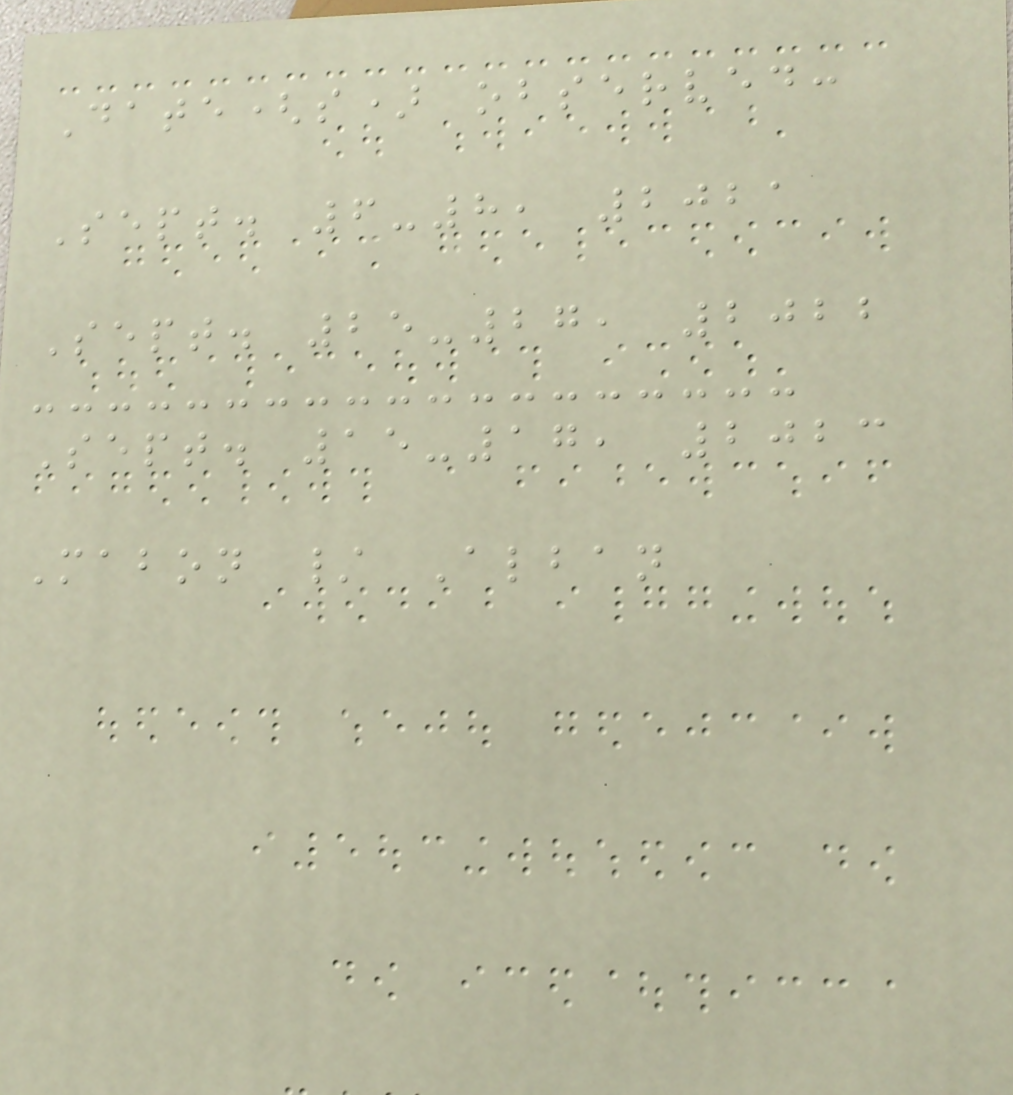Date(s) observed:
Sept. 6-8, 2021
Sept. 25-27, 2022
Sept. 15-17, 2023
Mabon / Alban
